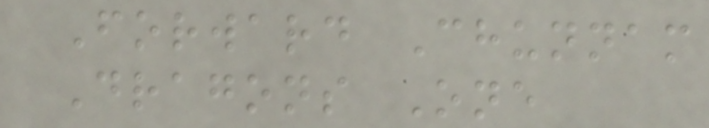Forward Chunnam
Dragons One
